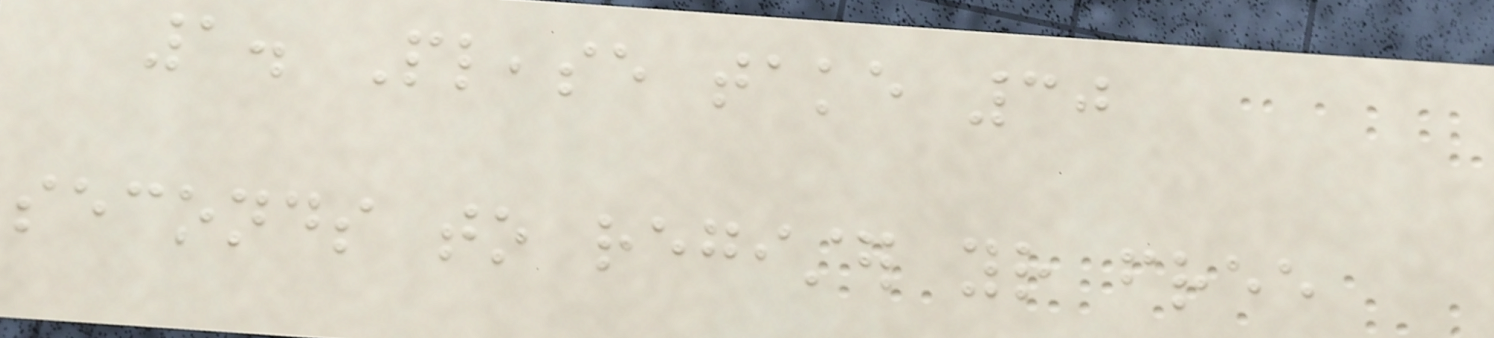1. Please take 30
seconds to register your free
